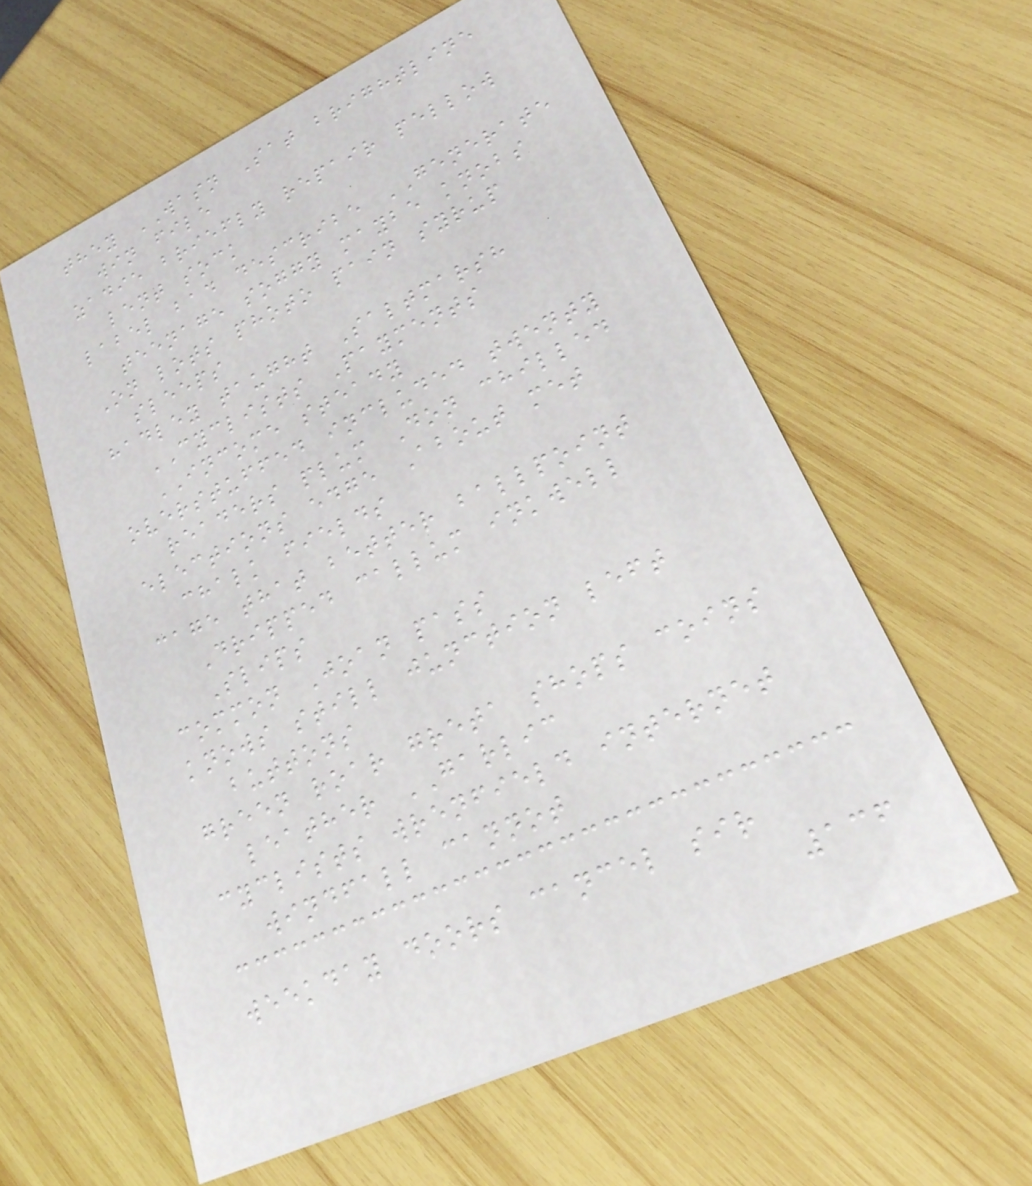they WASN Sat brightline
win file
zadie briefly repair pellow
lent sock
label bad describe GENERATE
teenage soggy maybe knobs
On lots photo pain syrup
sleeps
hadley taught Saltmarsh
CYCLISTS Payments
INCOME steady
overstuffed included twenty
readers plum Don chilled
elections edge About met
chalk fields
cage that better ballpoint
Dripped callum inkwell
Slips
common Joan pass
knows still junction left
buttons
green roar greta shops coins
leather GARLIC
cyclists wrenfield internet
windfall cannot
weekday doors cancel sir
136
